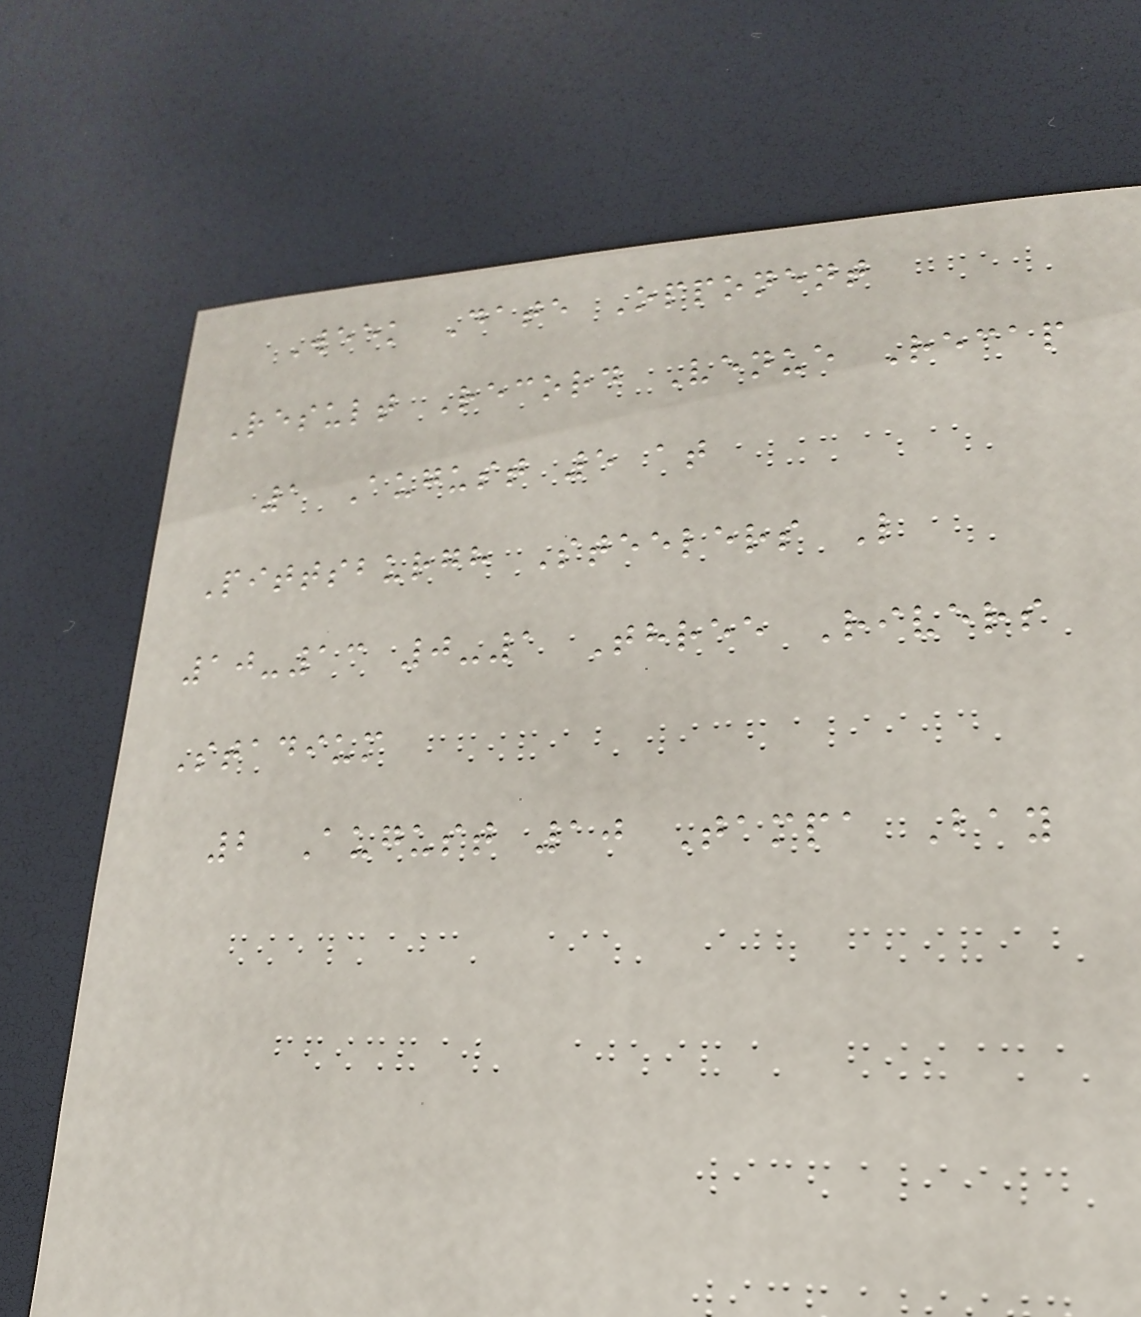Week Date Opponent
Result Record Venue Recap
1 August 5 at
Pittsburgh Steelers L
10-13 0-1 Three Rivers
Stadium
2 August 10 Tampa Bay
